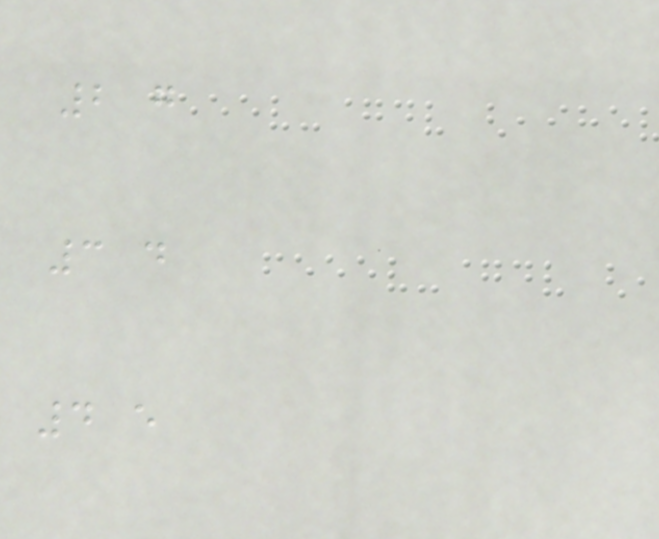2 g
3 d
4 e
